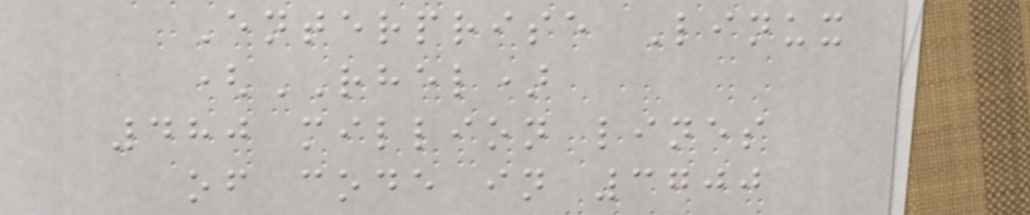Enterprise Linux
(RHEL)
480 million lines
of code in 3700
